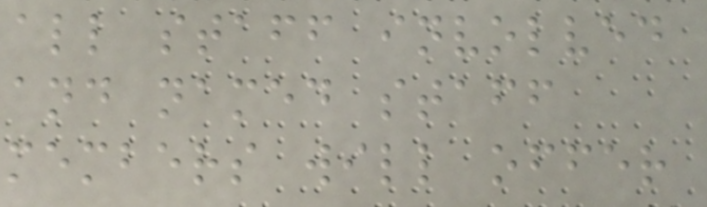all staff involved
and named staff
members will offer
